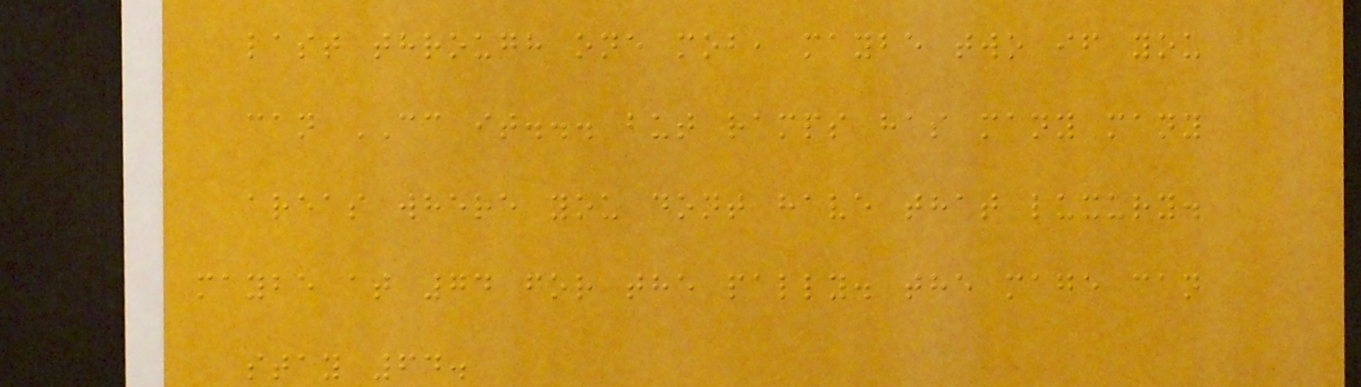last through one mob, maybe two if you
can CC it... but ramps has many many
areas where you dont have that luxury.
maybe at 74 for the pally. the mage can
stay 64.
